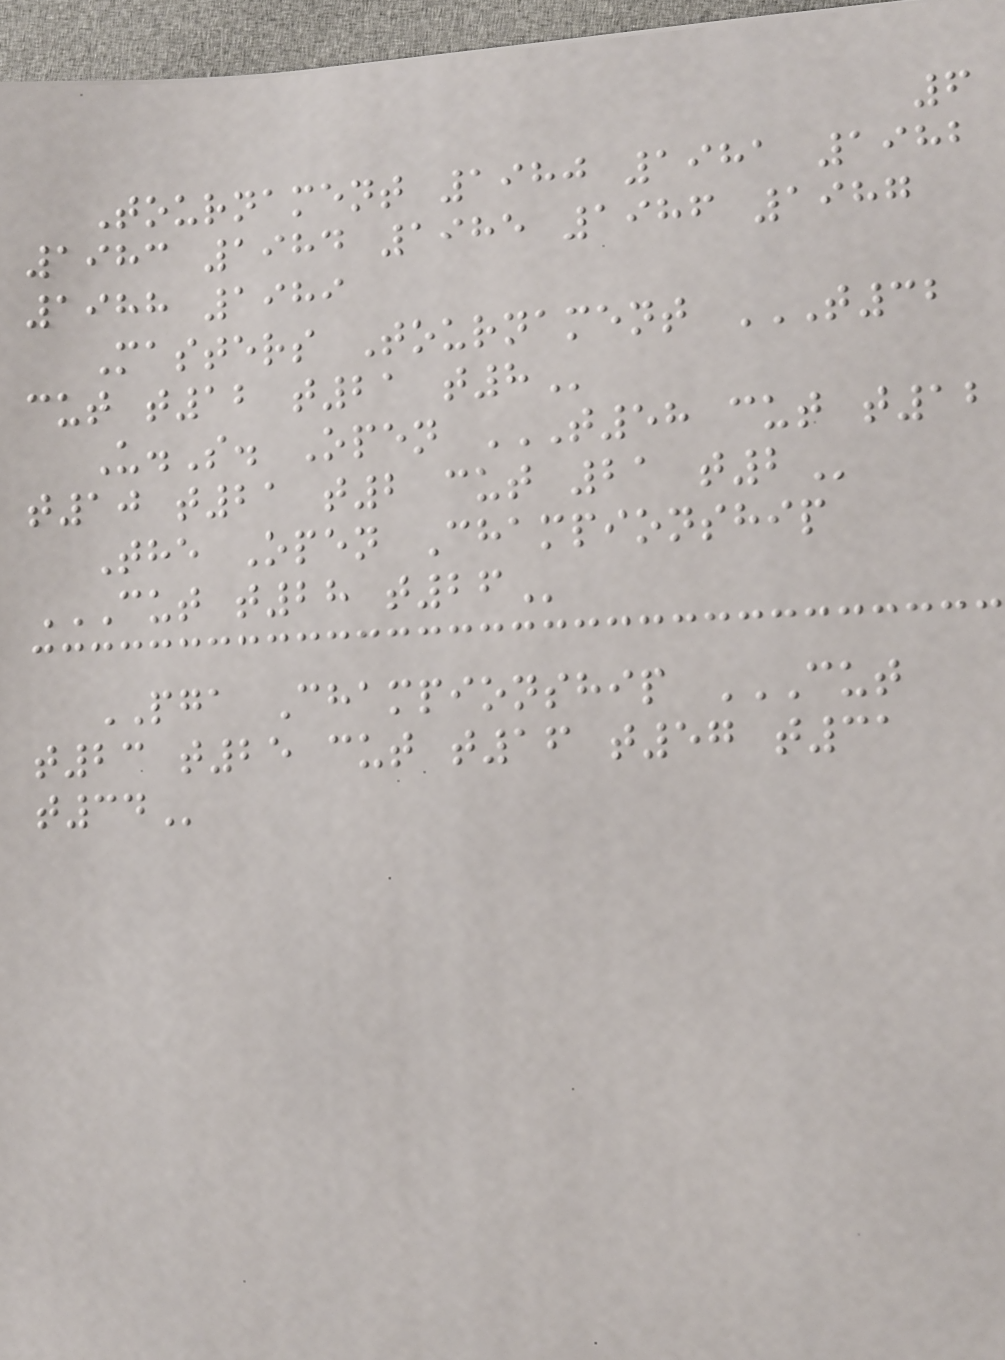6
Tournament 1980 1981 1982
1983 1984 1985 1986 1987
1988 1989
Masters Tournament T32
CUT T12 T21 T8
U.S. Open T58 CUT T12
T10 T21 T2 CUT 21 T2
The Open Championship
CUT T28 T26
PGA Championship CUT
T23 T25 CUT T16 T57 T31
T34
